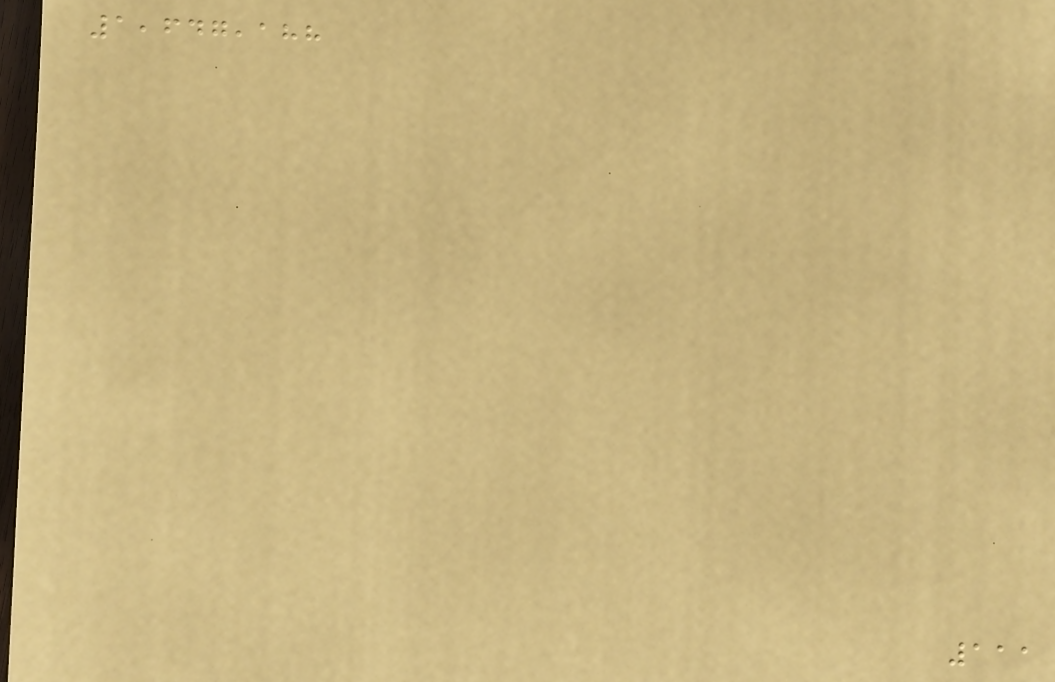1,647,188
111
